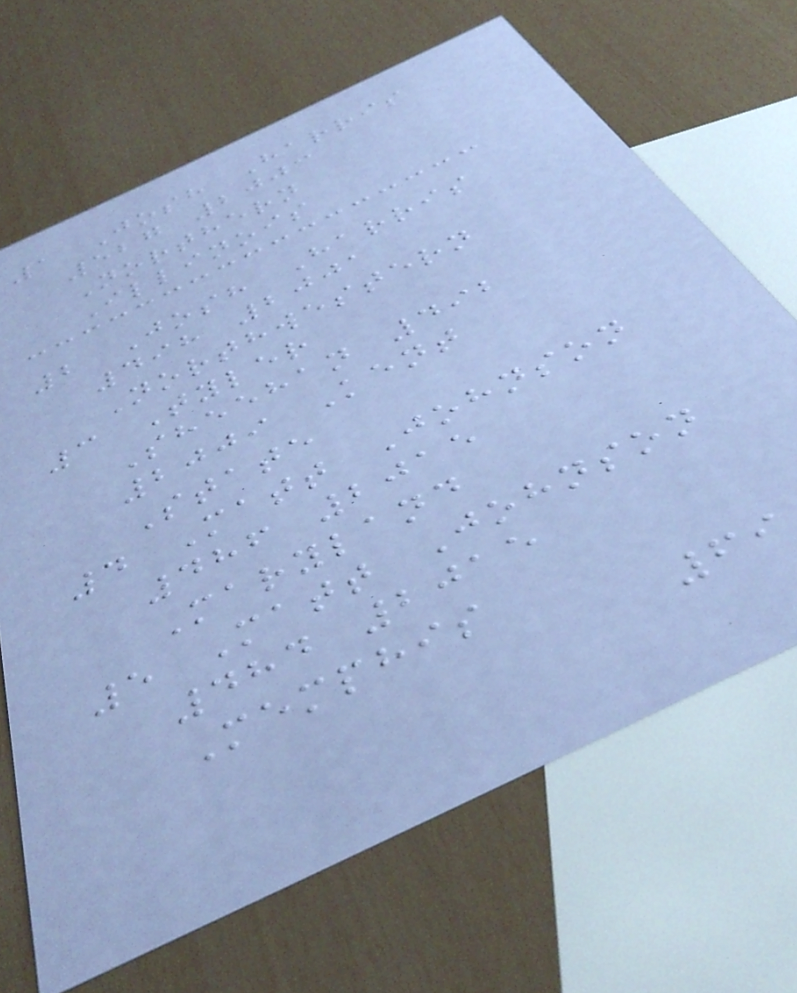1 Josh Harris
527 2003
Northern
Illinois
2 Josh Harris
498 2001
Northwestern
3 Tyler
Sheehan 492
2009 Kent
State
4 Matt Johnson
486 2015
Maryland
5 Matt Johnson
484 2015
Memphis
69
